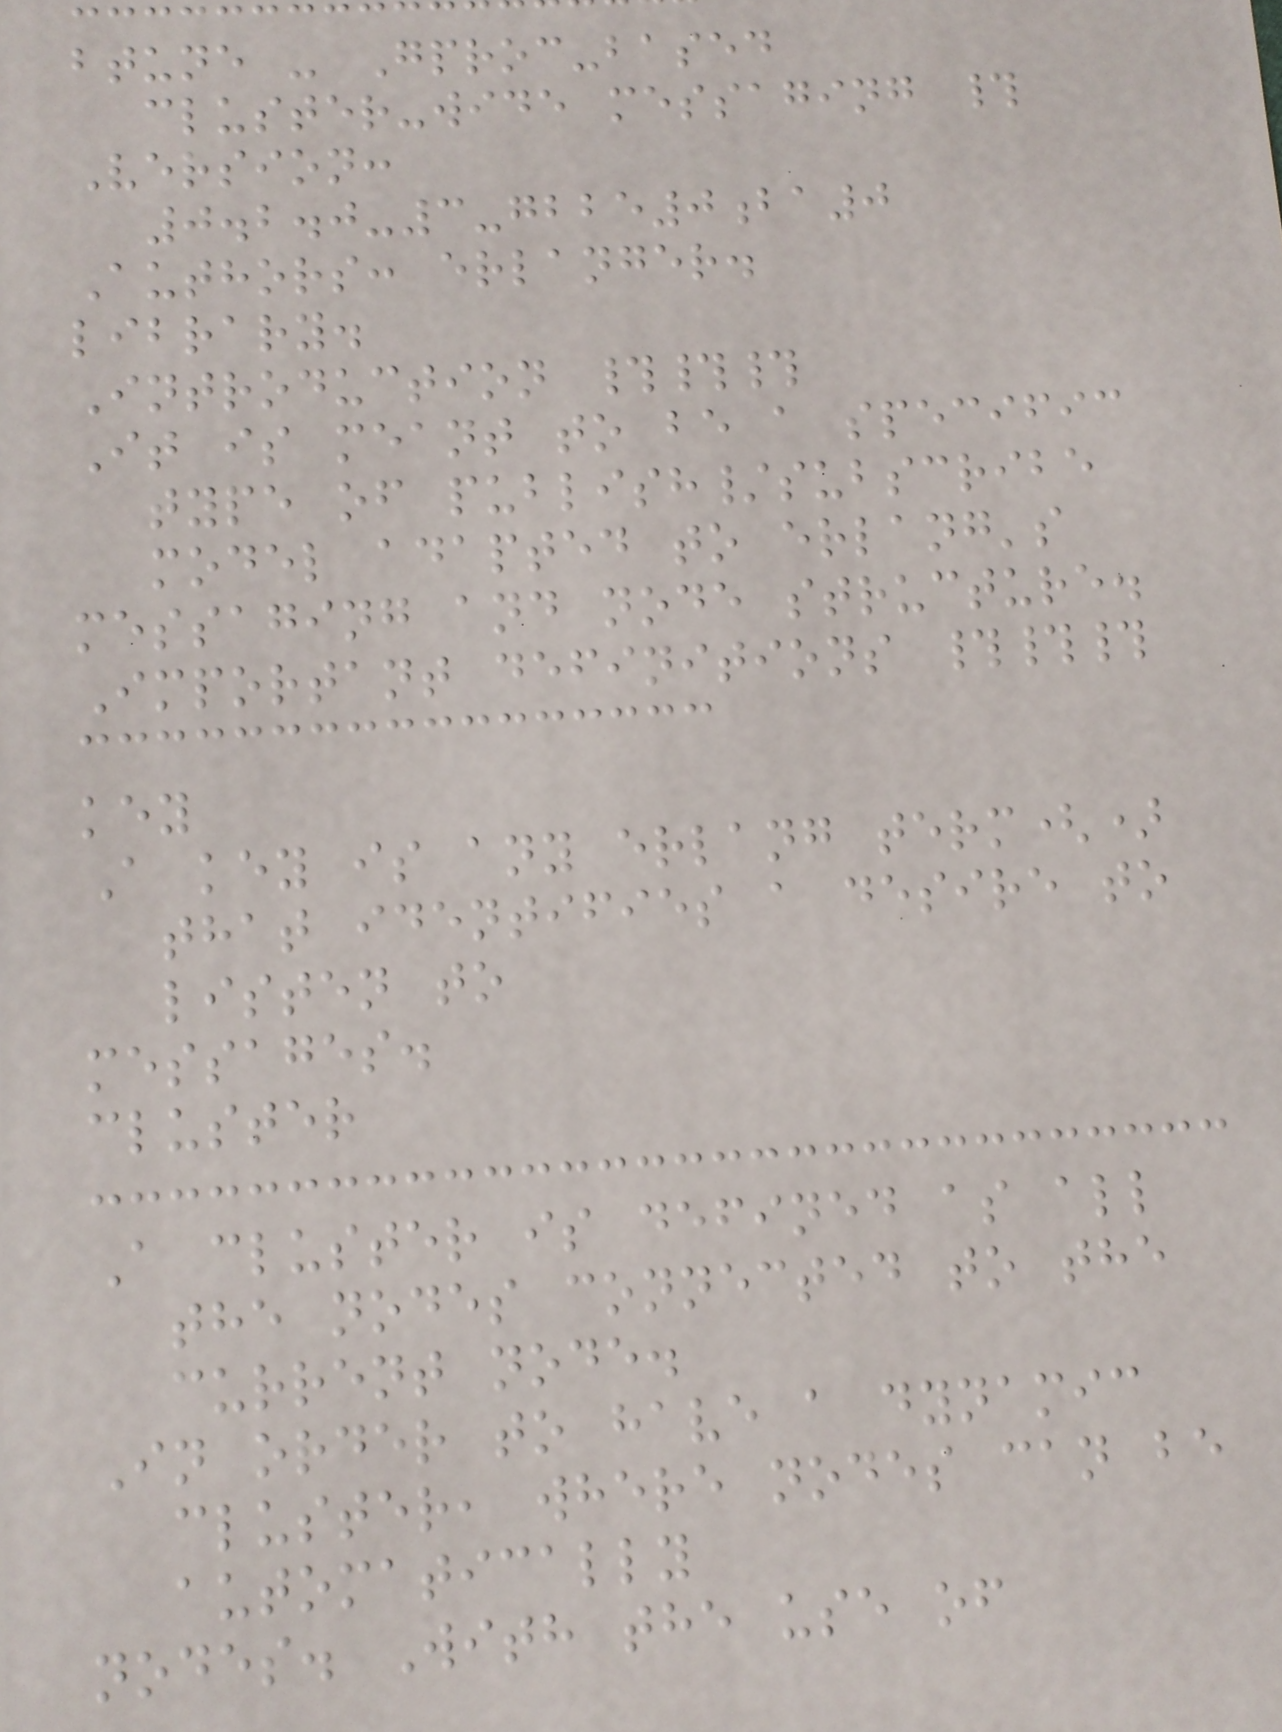btune - Gproc-based
cluster-wide messaging #
Version:
0.2.0-3-gbbe0ba0
Authors: erlanger.
library.
Introduction ###
It is meant to be a specific
type of publish/subscribe
model adapted to erlang's
messaging and node structure.
Important definitions ###
key
A key is any erlang term()
that identifies a desire to
listen to
messages.
cluster
A cluster is defined as all
the nodes connected to the
current node.
In order to have a dynamic
cluster, where nodes can be
automatically
nodes. With the use of
